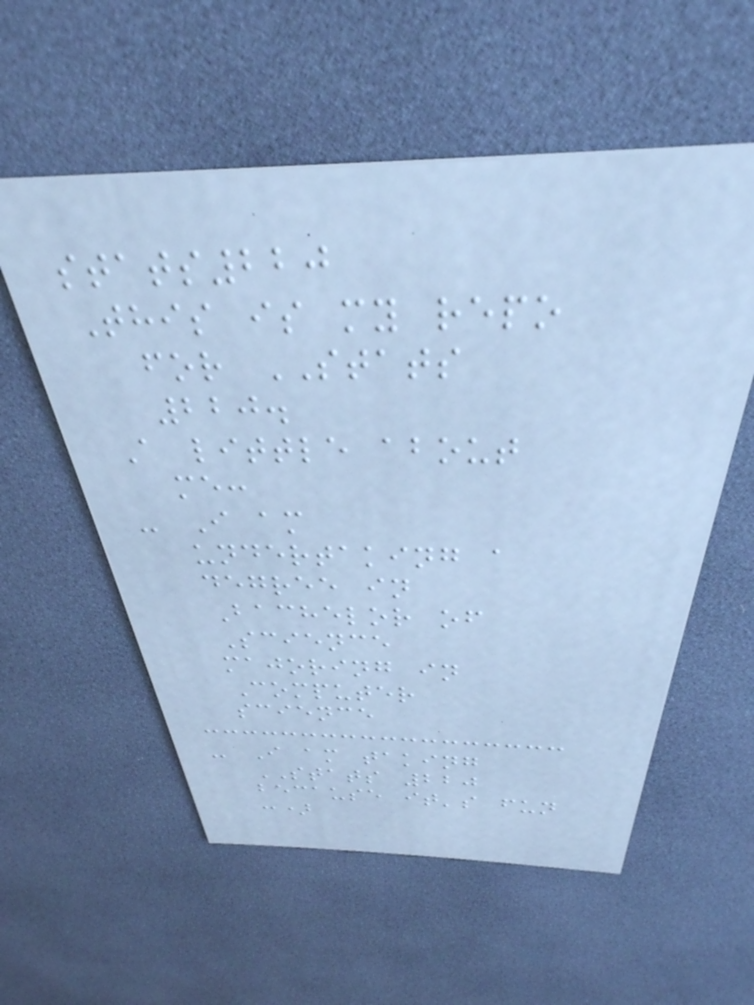stats220
This is my repo
for STATS
220.
A little about
me:
- I am
undertaking a
degree in
Bachelor of
Science
majoring in
Computer
science
- I am taking
STATS 220
because it's fun
:)
